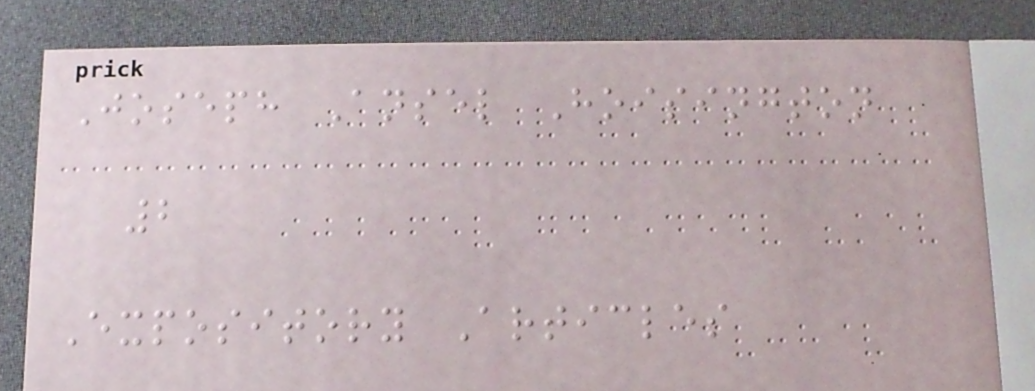Joseph Ansel Hoisington
2
Expository Articles
